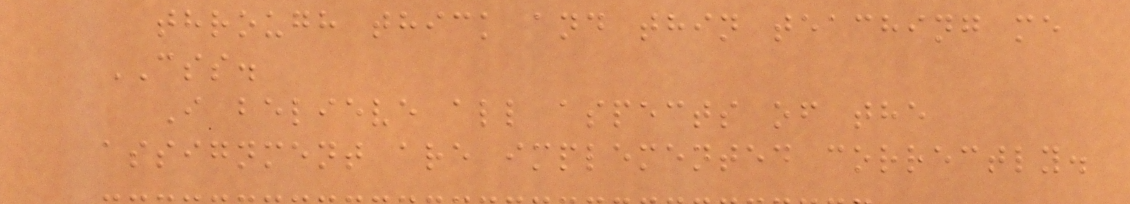through thick and thin teaching me
CSS.
I believe all aspects of the
assignment are implemented correctly.
